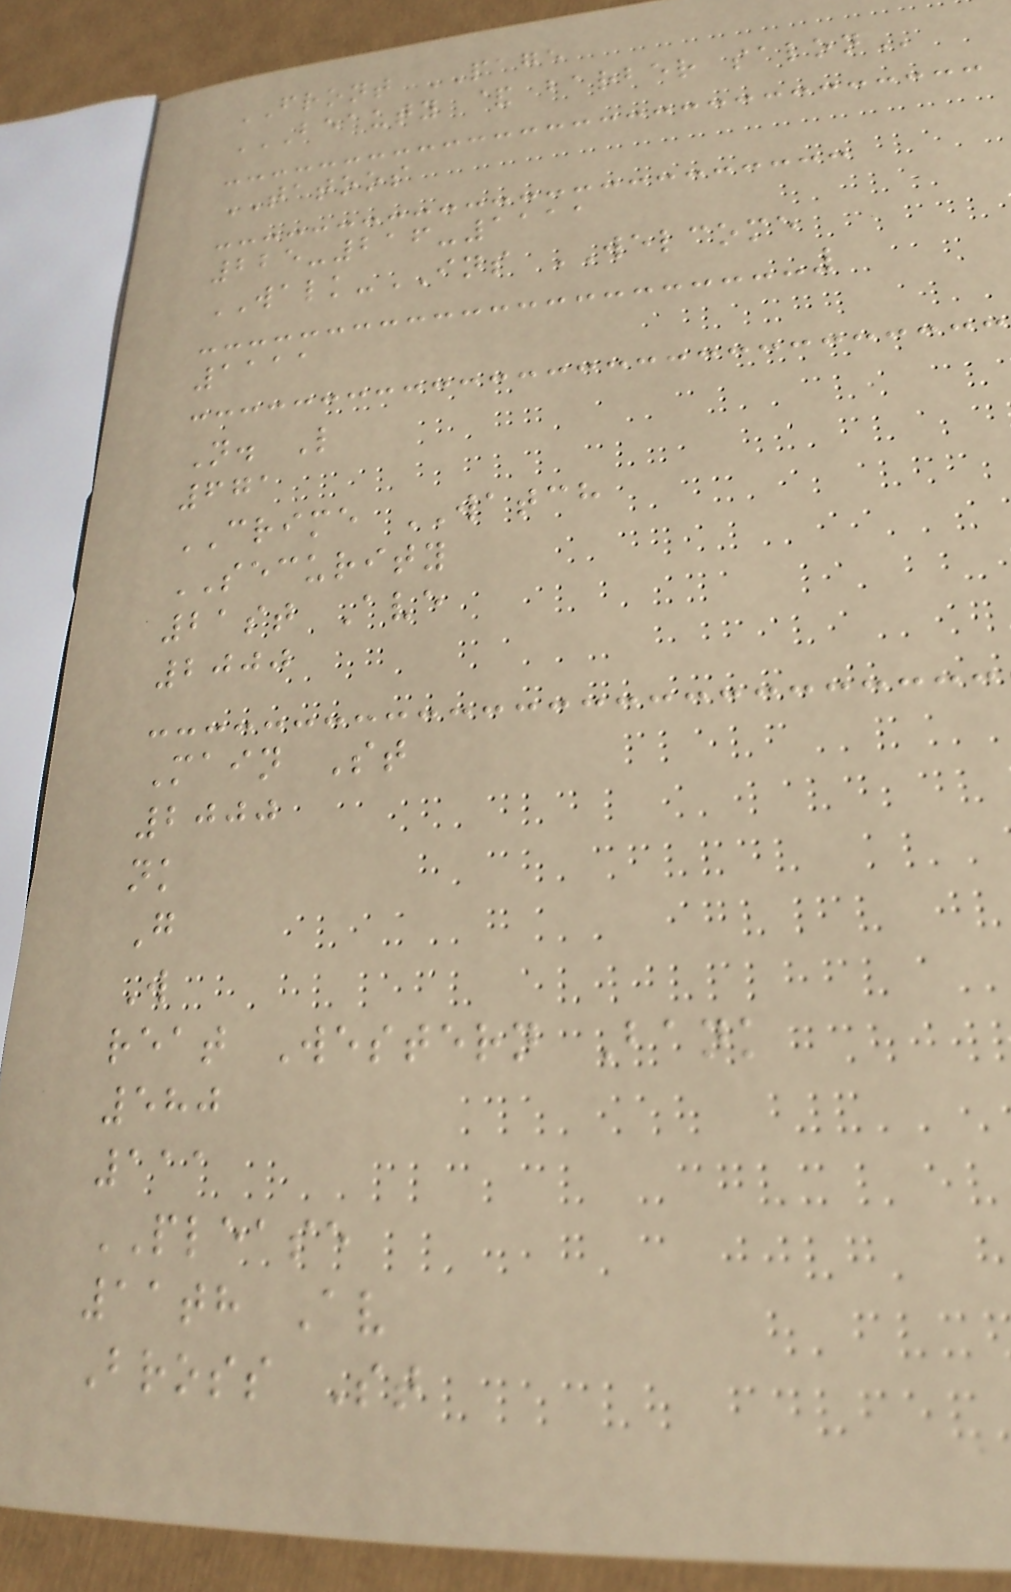FRONT PAGE
BEAUTY & BARBER SALON
TATOOS
225-216-1111
WALK-INS WELCOME
1111
N. L
671
CRIME WATCH
SECURITY
21st Ave
2000
Main St
2000
nk
G
W
reat Western Bank
580
111
PLEASE
11th Av
Bross St
